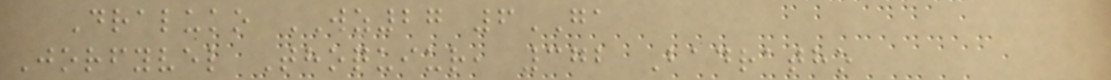Draluko WZ27 6GA
Jorfyvel Thoquiur, 372 Badratho
